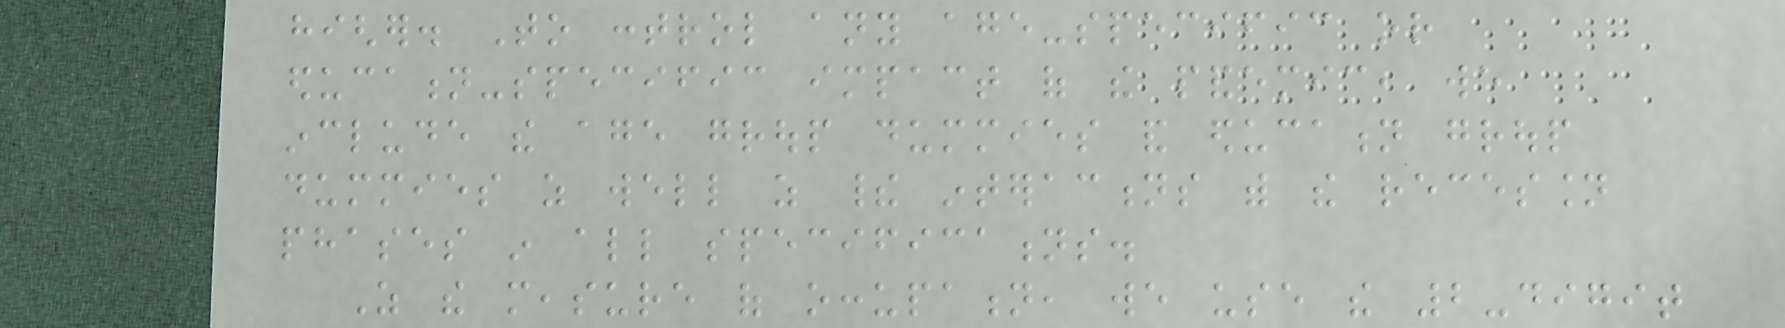higher. To control any age-specific or
education-specific impact of the pandemic, we
include the age group dummies and education group
dummies as well as their interactions with the recession
phases in all specifications.
As the measure of occupation, we use the 2-digit
